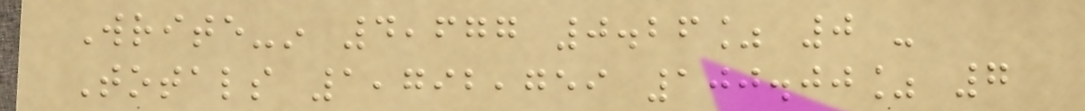Write-in 4,677 0.26% 0 -
Totals 1,792,759 100.00% 7
